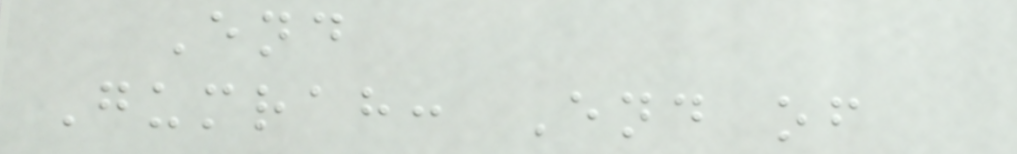End
Gumrah: End of
